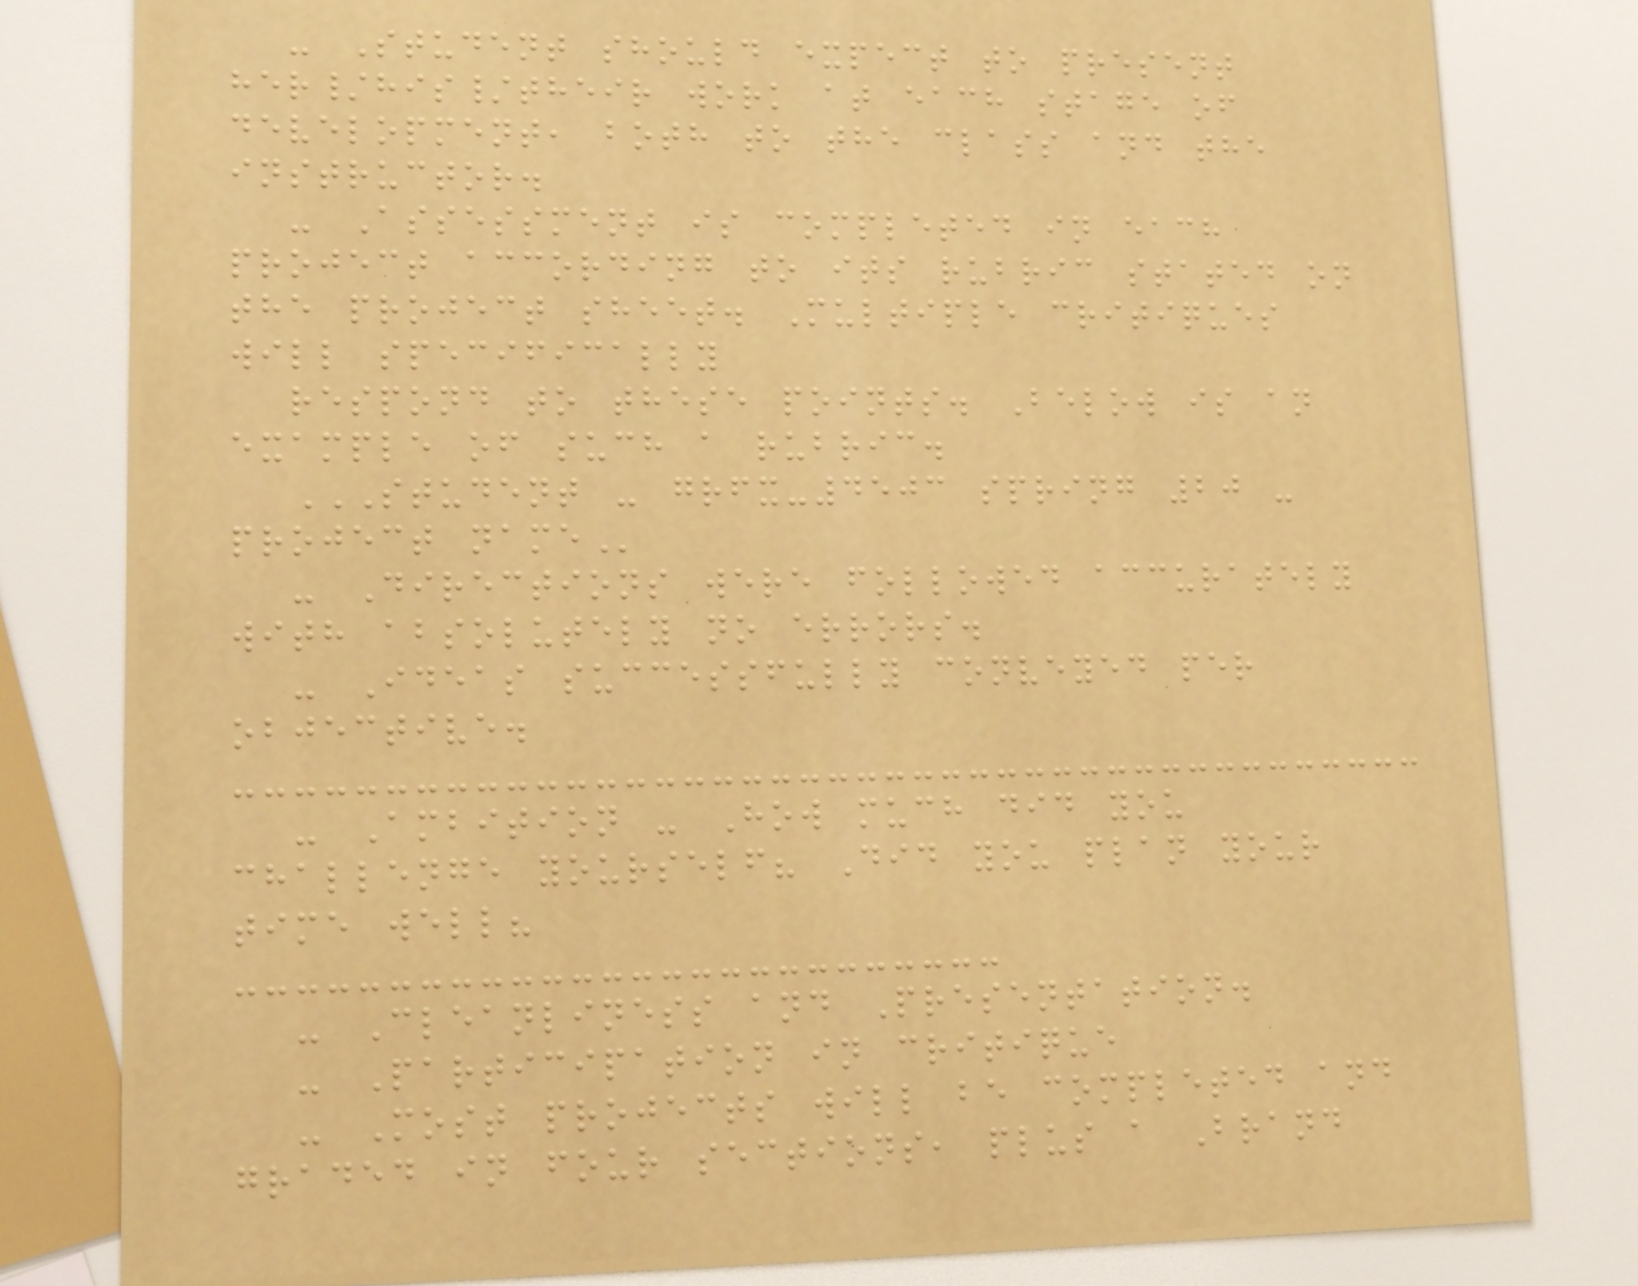- Student should expect to present
her/his/their work at each stage of
development, both to the class and the
instructor.
- Assessment is completed in each
project according to its rubric stated on
the project sheet. Multiple critiques
will specifically
respond to these points. Below is an
example of such a rubric.
STUDENT - GRFX-4503 SPRING 20 -
PROJECT NAME
- Directions were followed accurately
with absolutely no errors.
- Ideas successfully conveyed per
objective.
- Ambition - How much did you
challenge yourself? Did you plan your
time well?
- Cleanliness and Presentation.
- Participation in critique
- Most projects will be completed and
graded in four sections, plus a Brand
